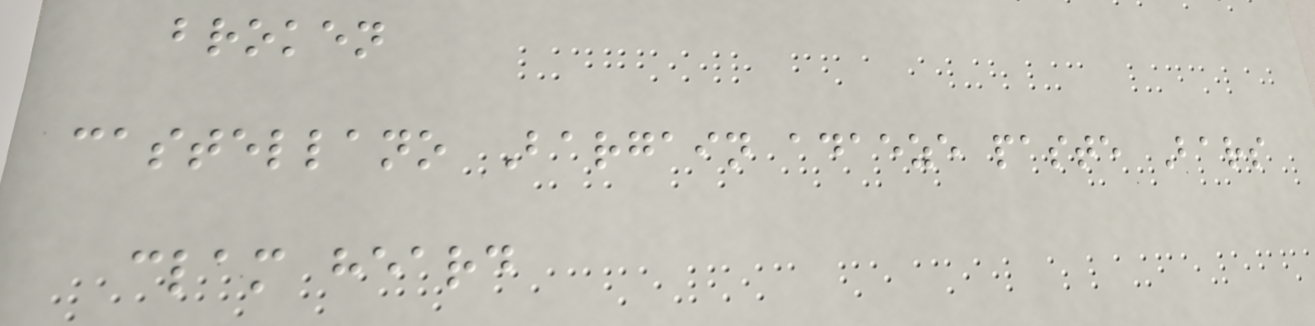broken
castellano Bargain adaeze paste Bars
clam heard
